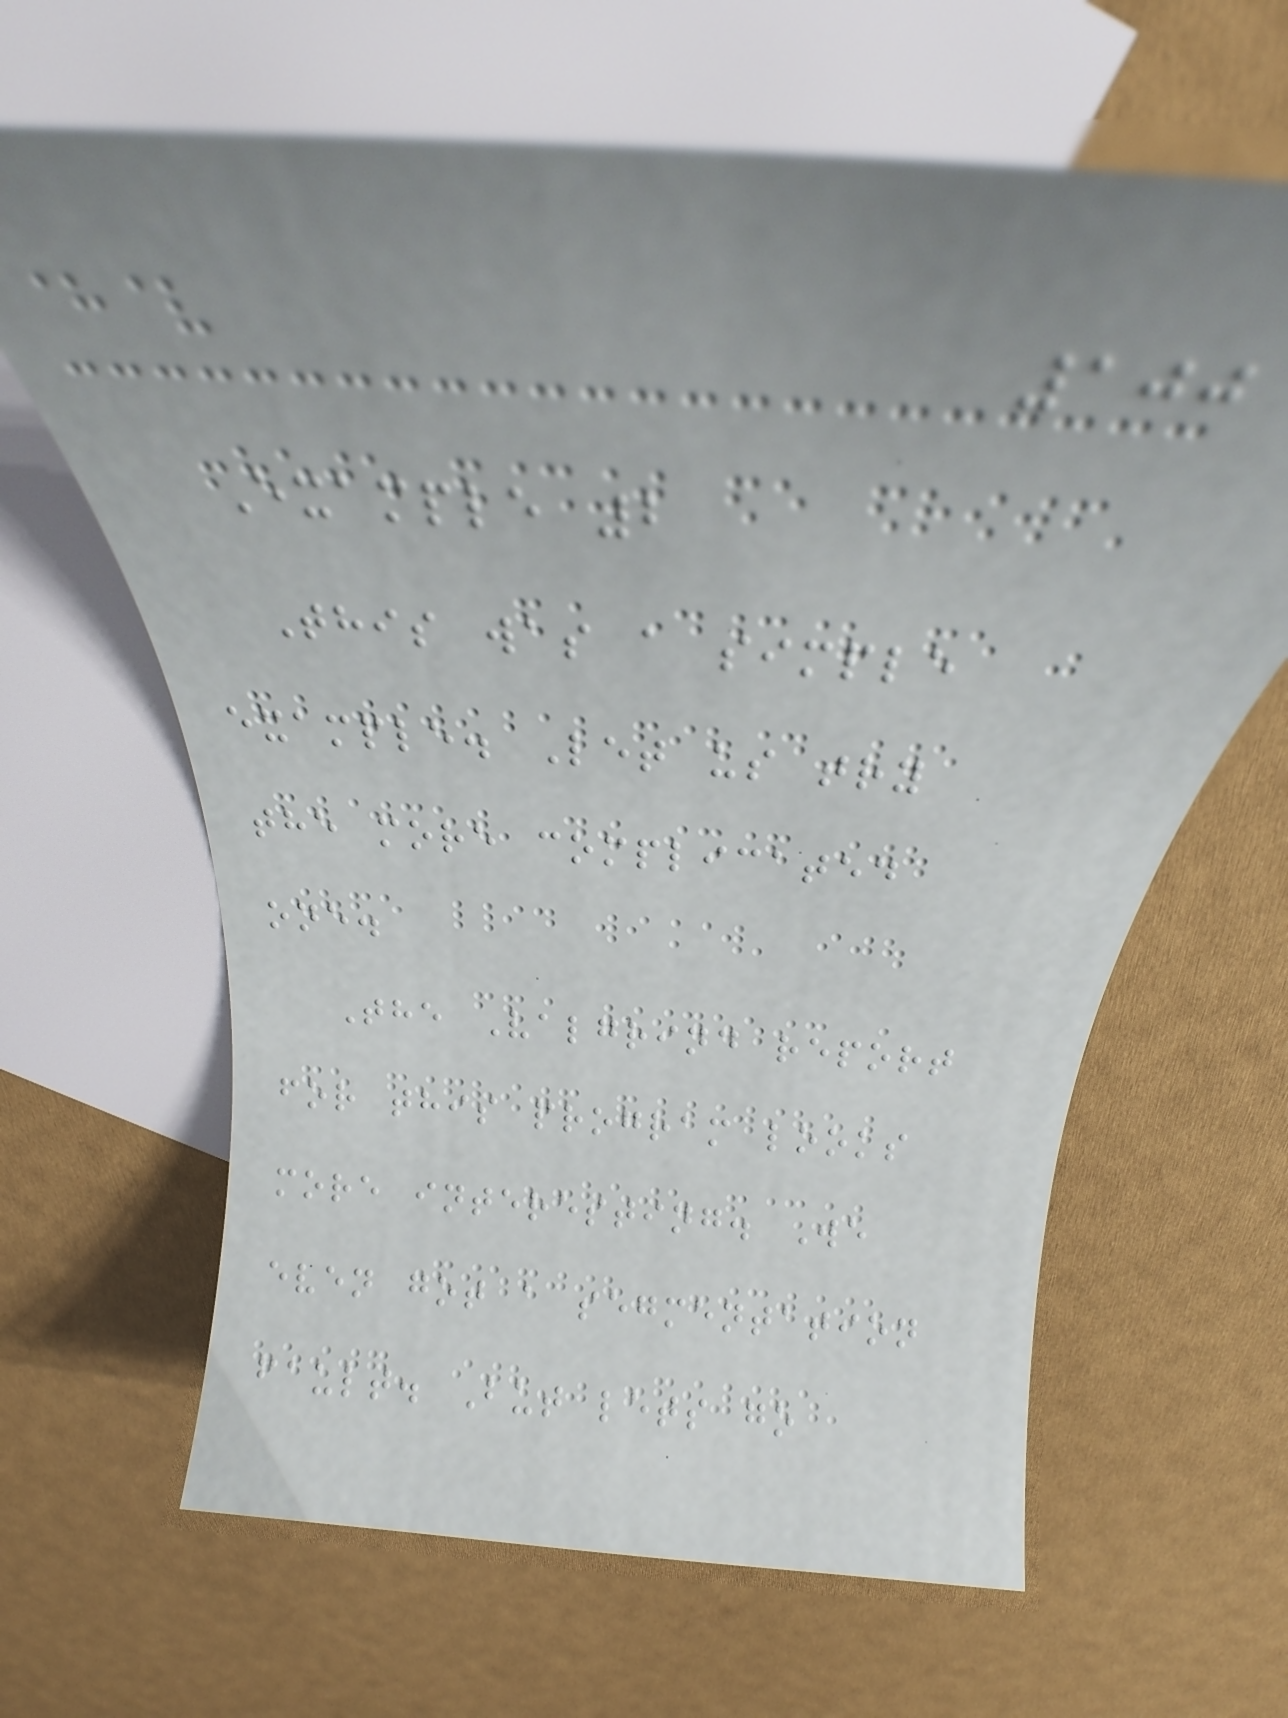100
Example 2
This was a simple
example. Let us try
the more complicated
one.
The Valgrind report
for this program looks
more interesting. We
even got a segmentation
fault. But lets go
